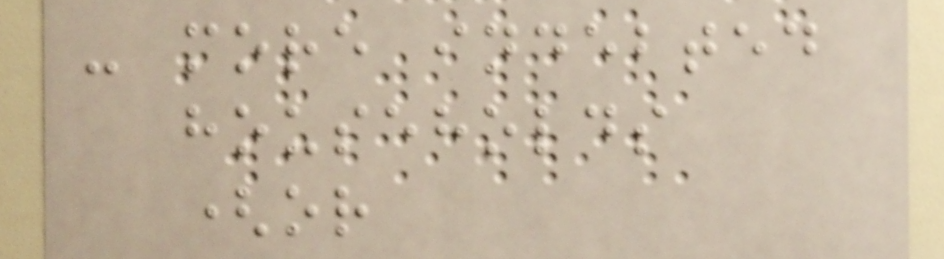- more indebted
households
(or
